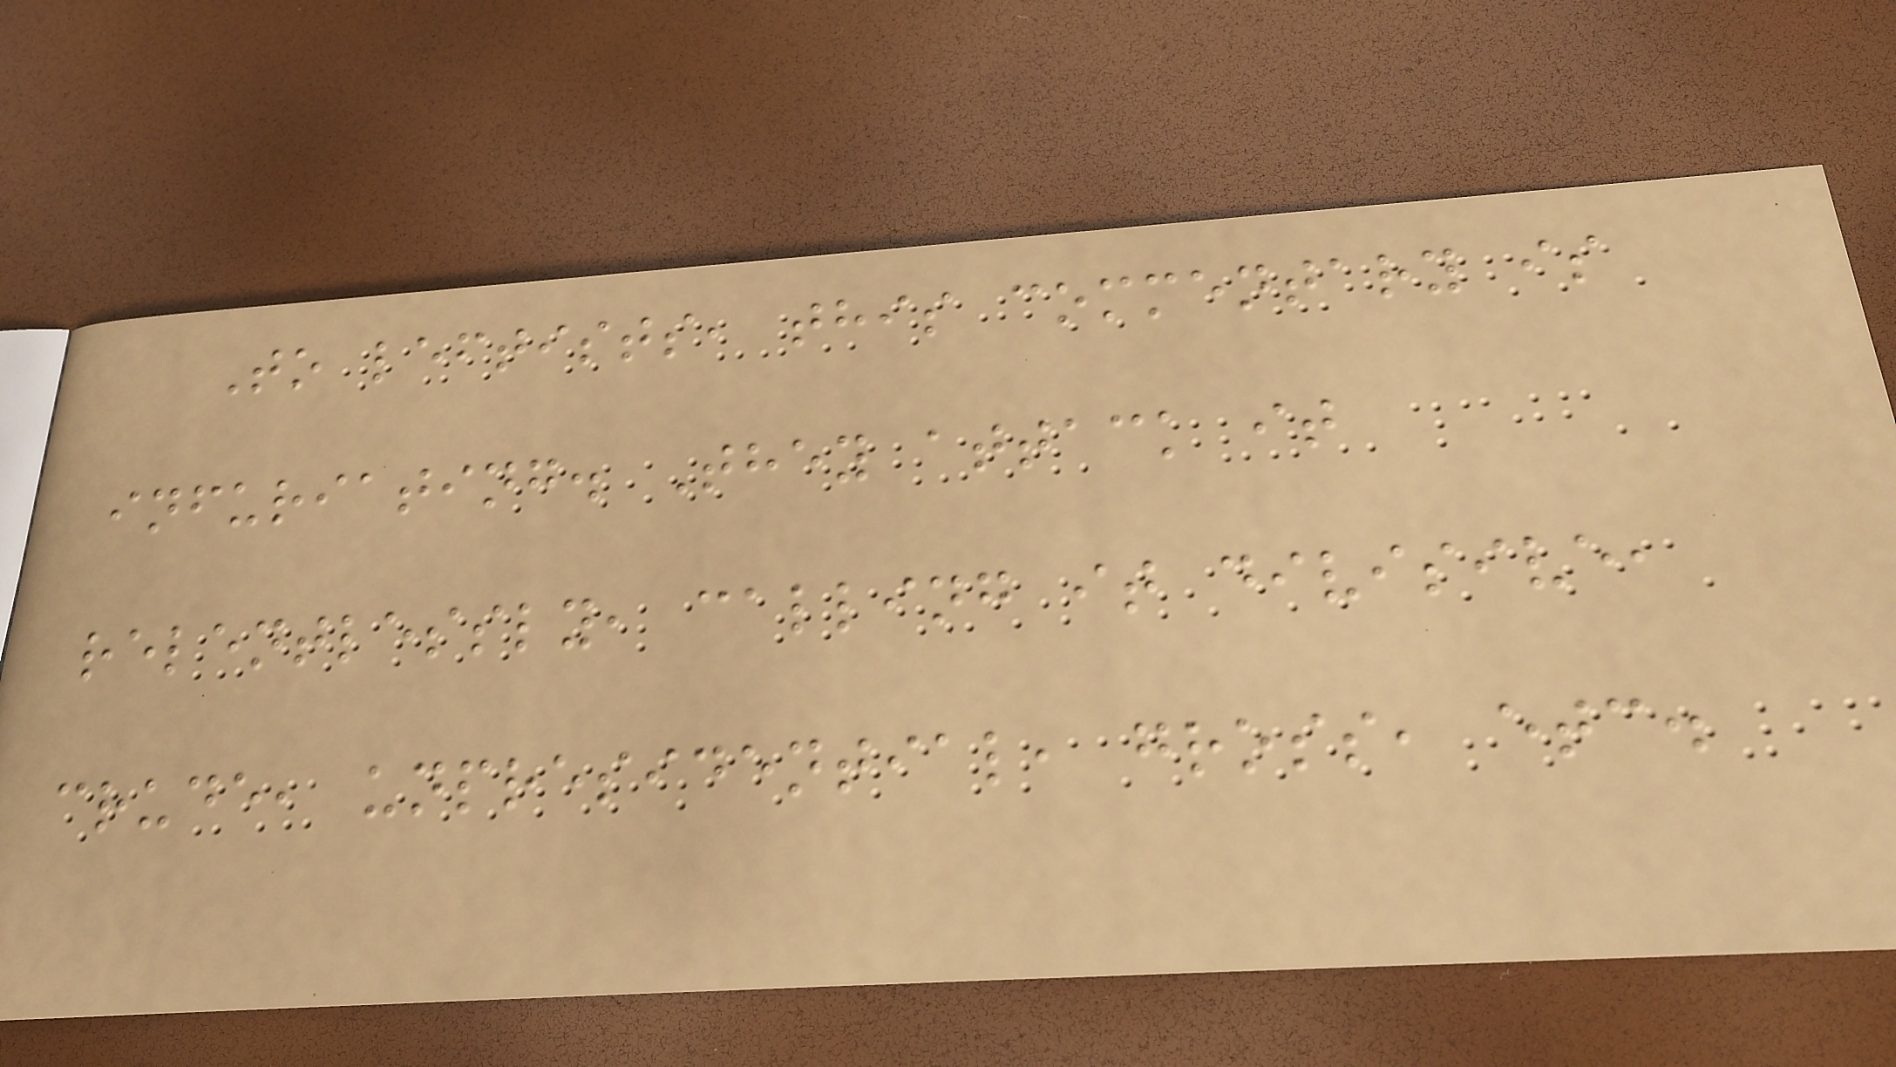To leftists, this commentary is
infuriating. They attack it
relentlessly, calling it divisive,
crude, unpresidential, gross, etc.
